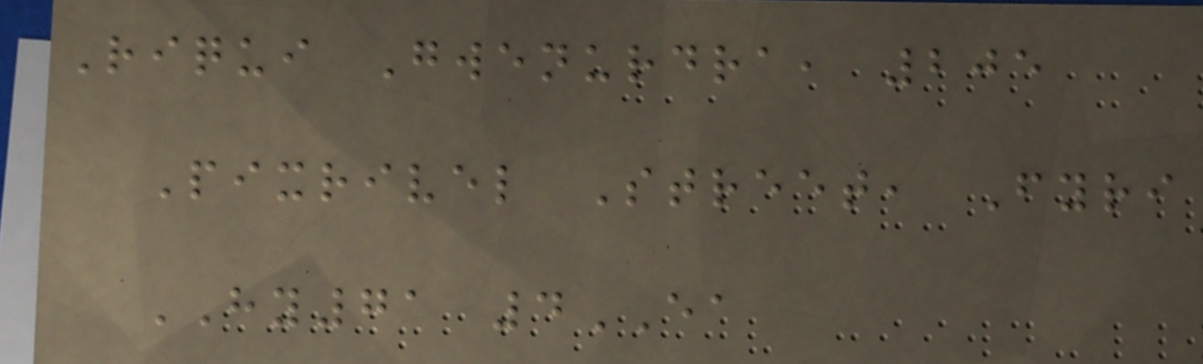Riqui Gwenurdra, 205
Pixrivel Street, Fyri
HY71 4EA
